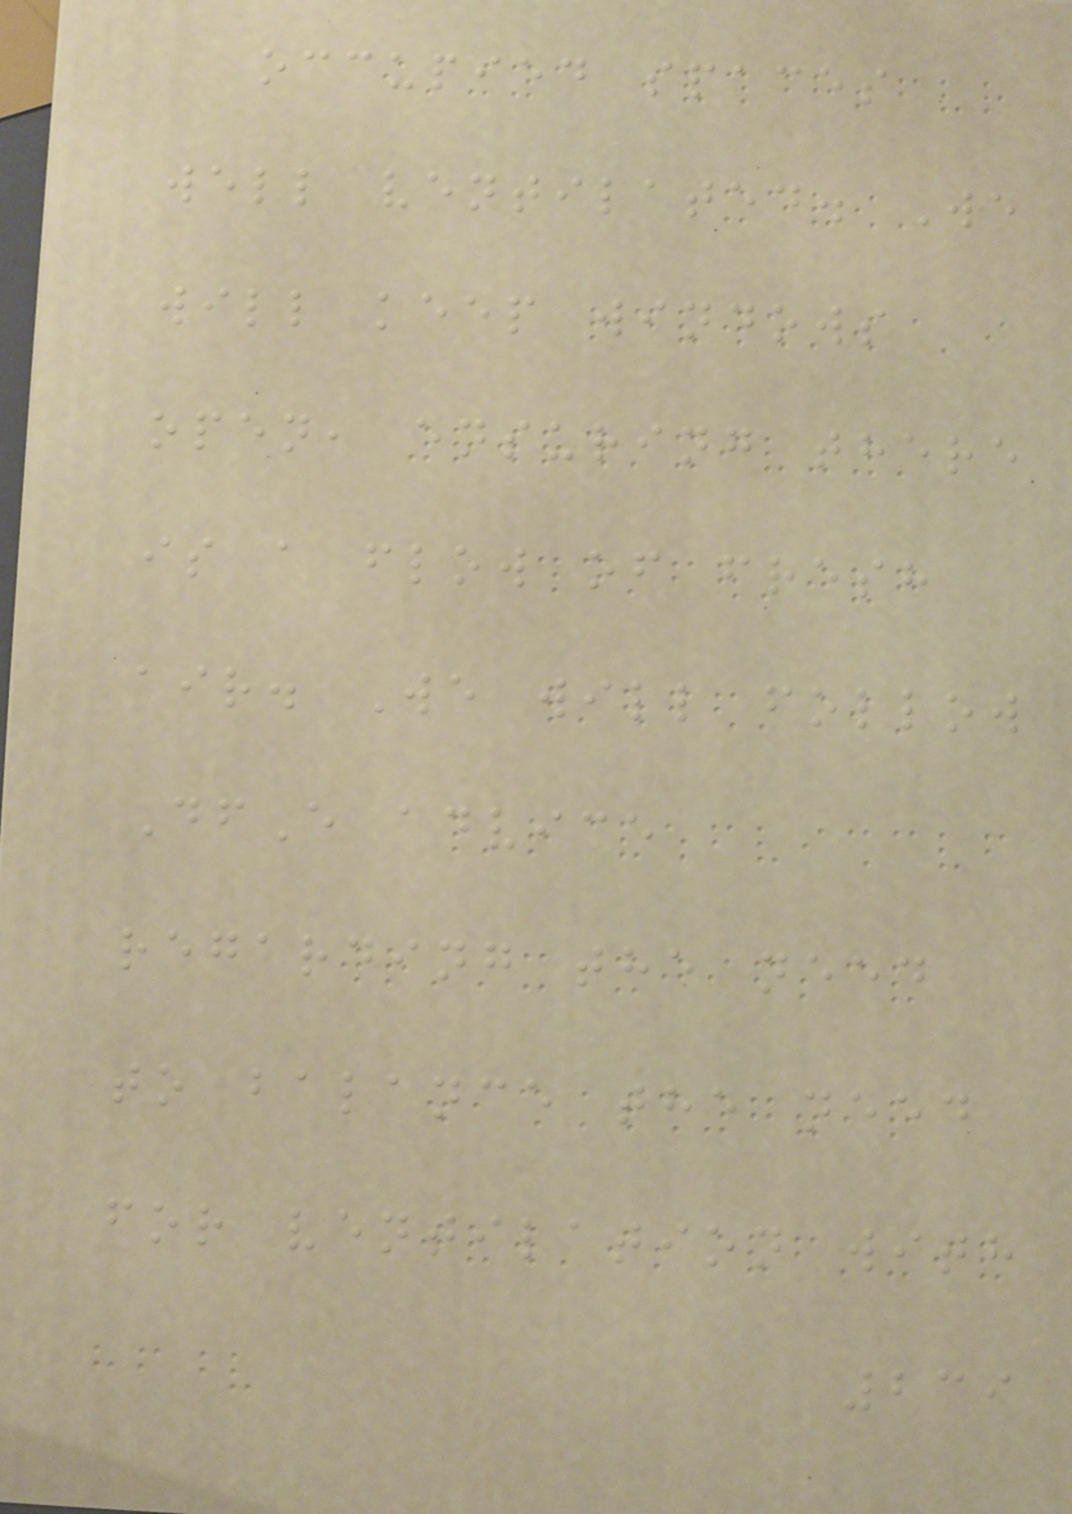occupied spaces
well ventilated. We
will keep windows
open, ensuring there
is a flow of fresh
air. We will follow
DfE advice
regarding the need
to balance the need
for ventilation with
239
